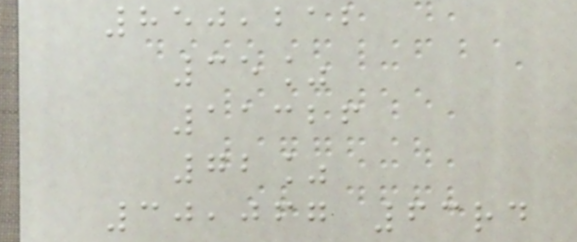850,212
35%
11326
72%
30,067 63rd
